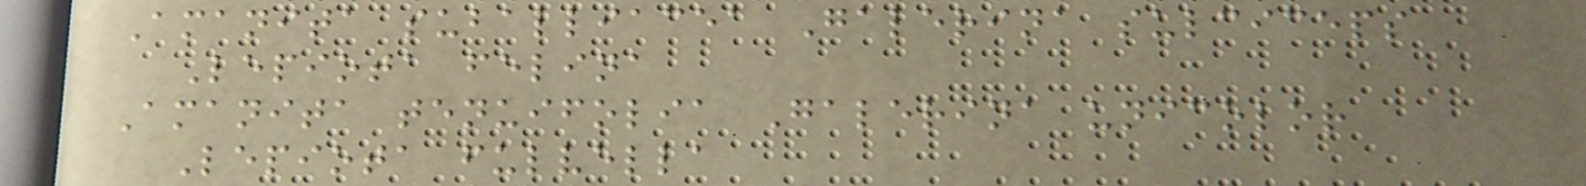Amanita suballiacea Galerina sulciceps
Lepiota felina
Amanita tenuifolia Galerina unicolor
Lepiota fulvella
